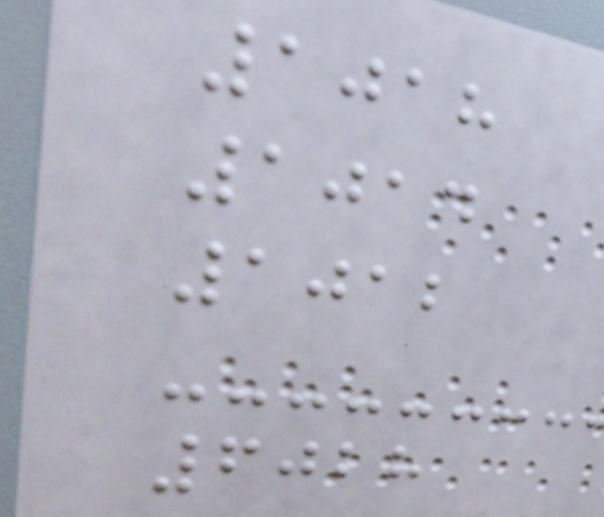1018
1014
1012
6028
